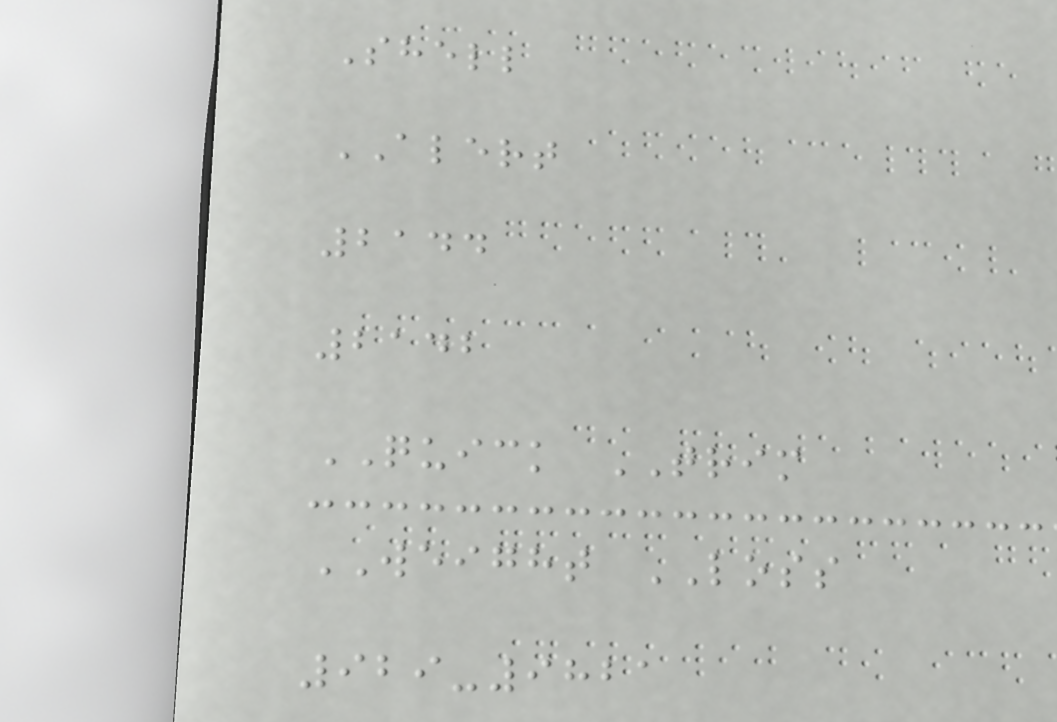Shell
ALERT
2144
2142
QUICK TRIM
WEIGHT LOSS
929-9821
